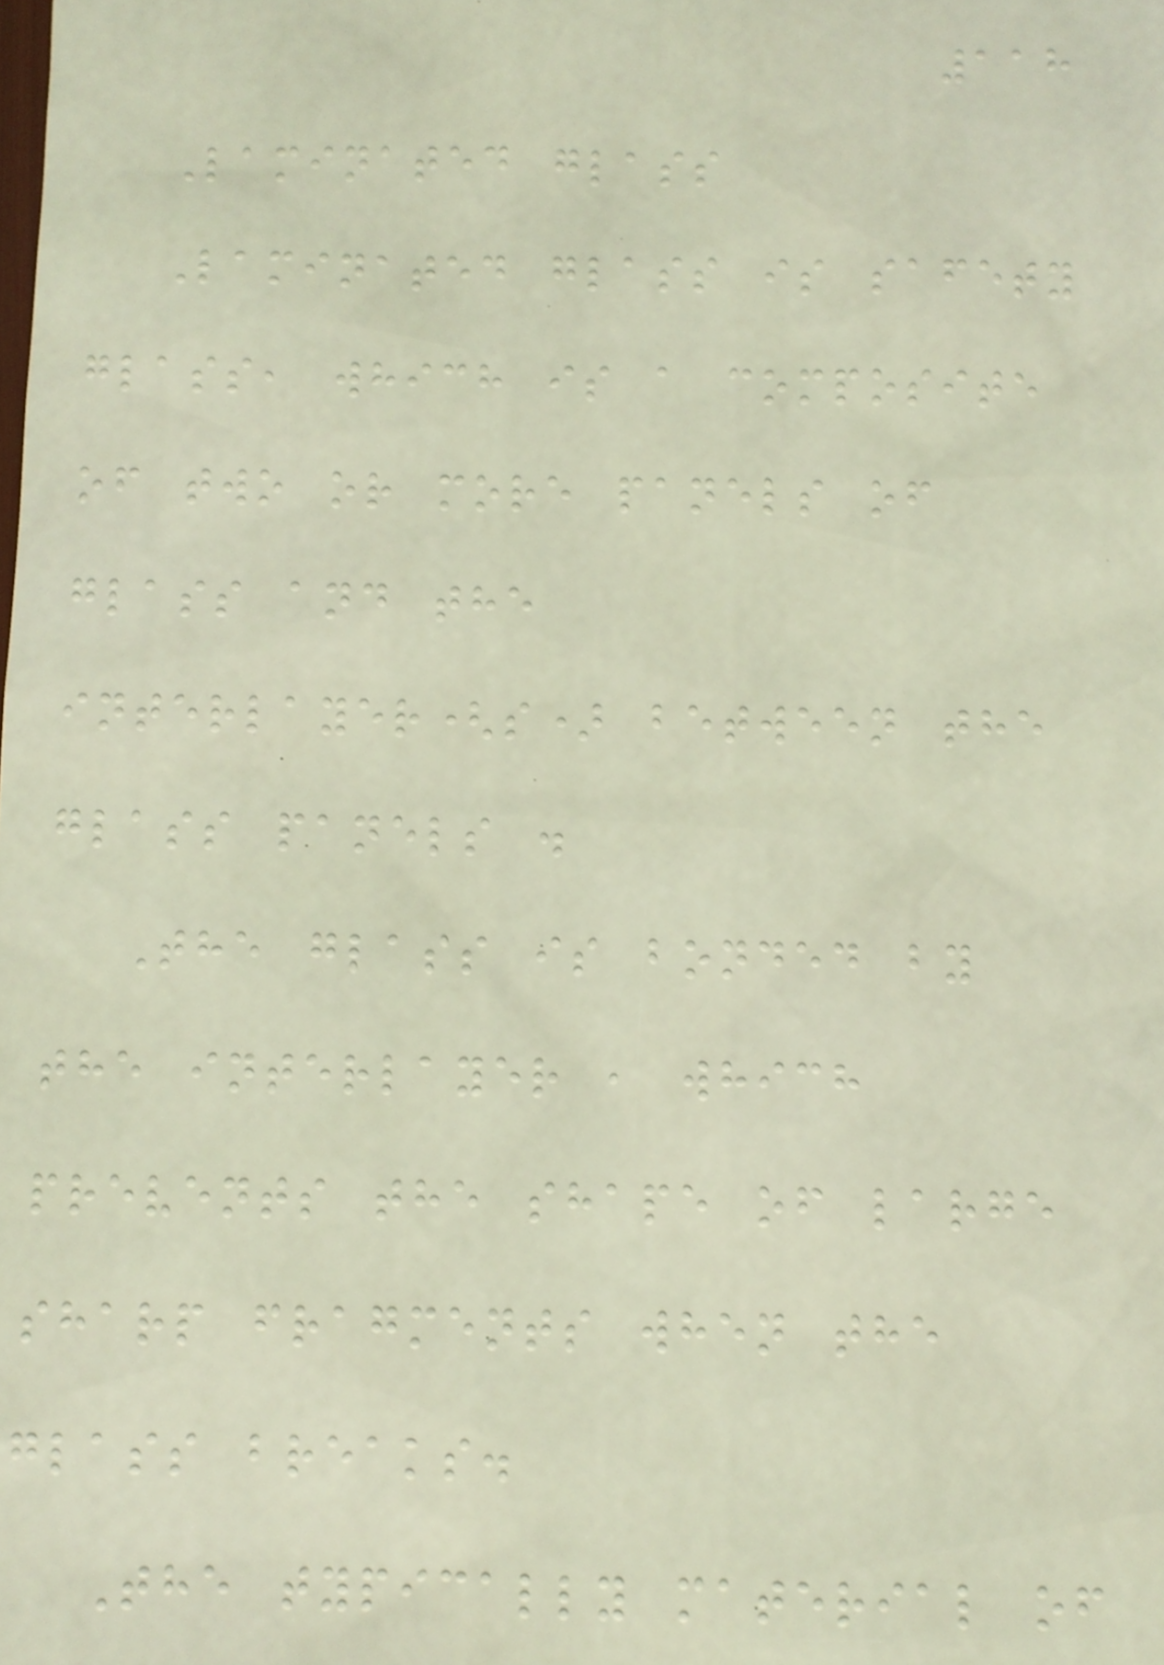118
Laminated glass
Laminated glass is safety
glass, which is a composite
of two or more panels of
glass and the
interlayer(s) between the
glass panels .
The glass is bonded by
the interlayer , which
prevents the shape of large
sharp fragments when the
glass breaks.
The typically material of
